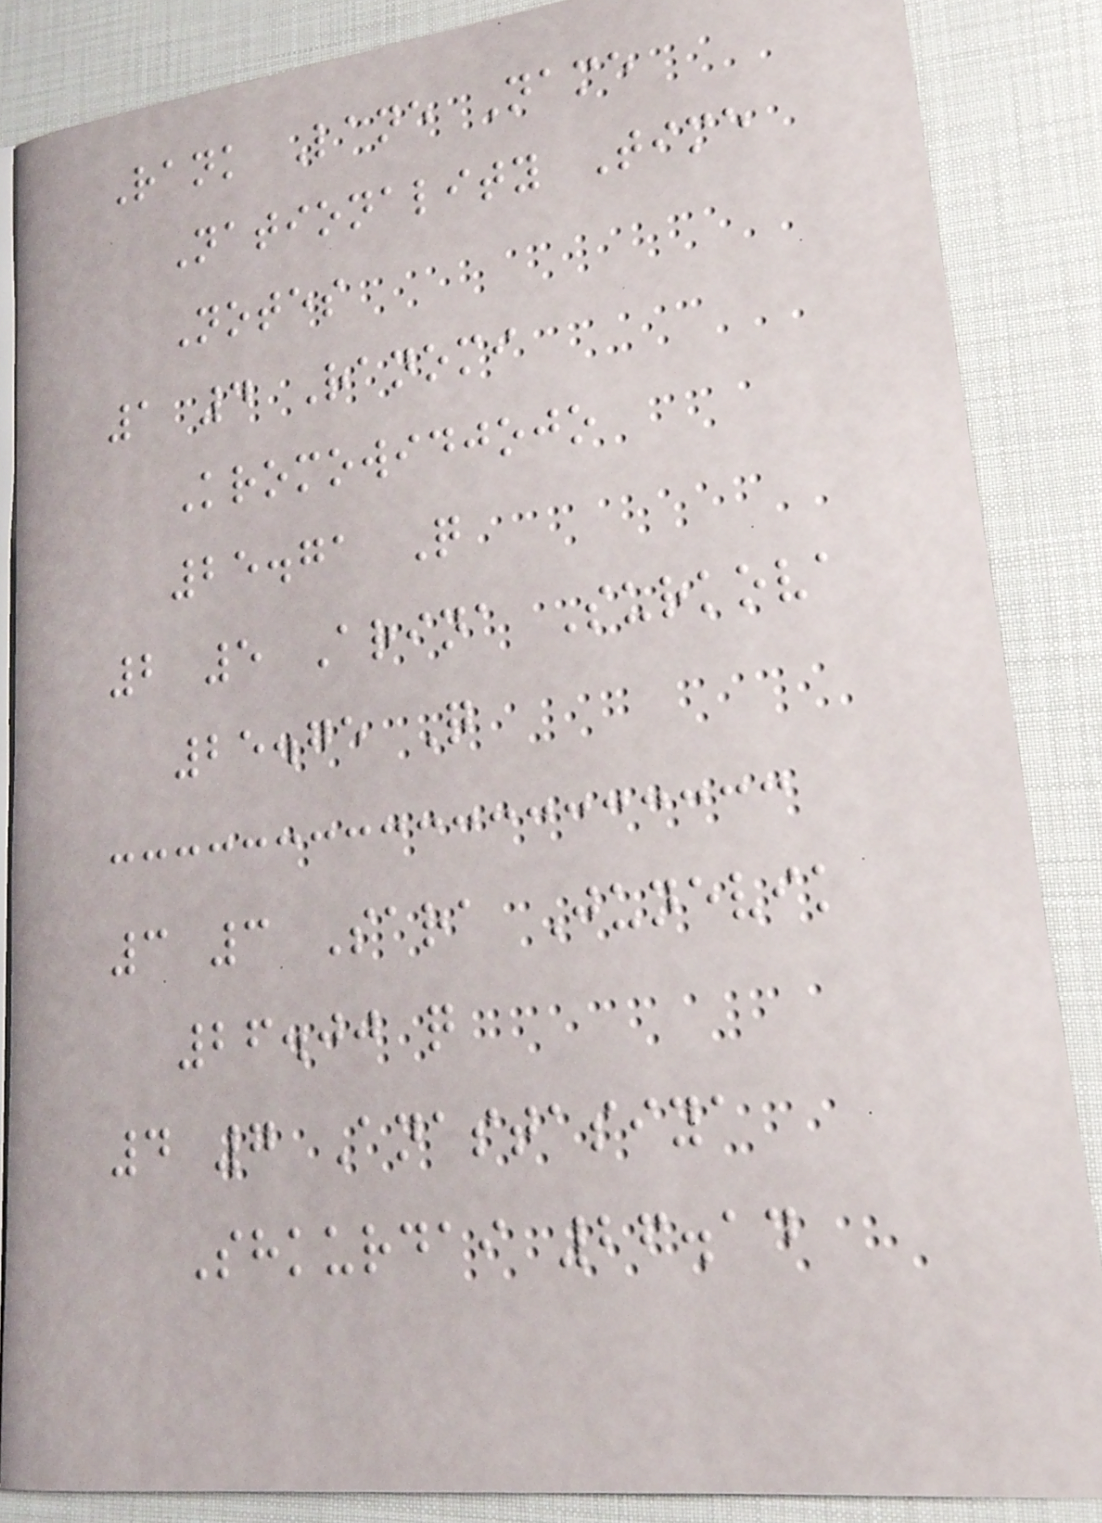Rank Lane Name
Nationality Time
Notes
1 4 Ranomi
Kromowidjojo
25.71 Q
2 5 Arina Surkova
25.75 Q
3 3 Sara Junevik
26.00 q
4 7 Anastasiya
Shkurdai 26.14
